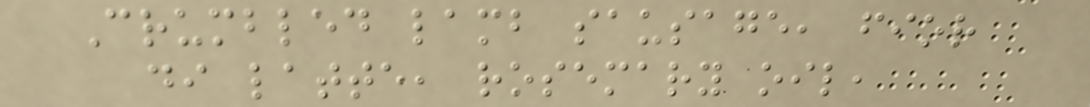Crumbled lamb sausage, fior
di latte, rosemary oil,
